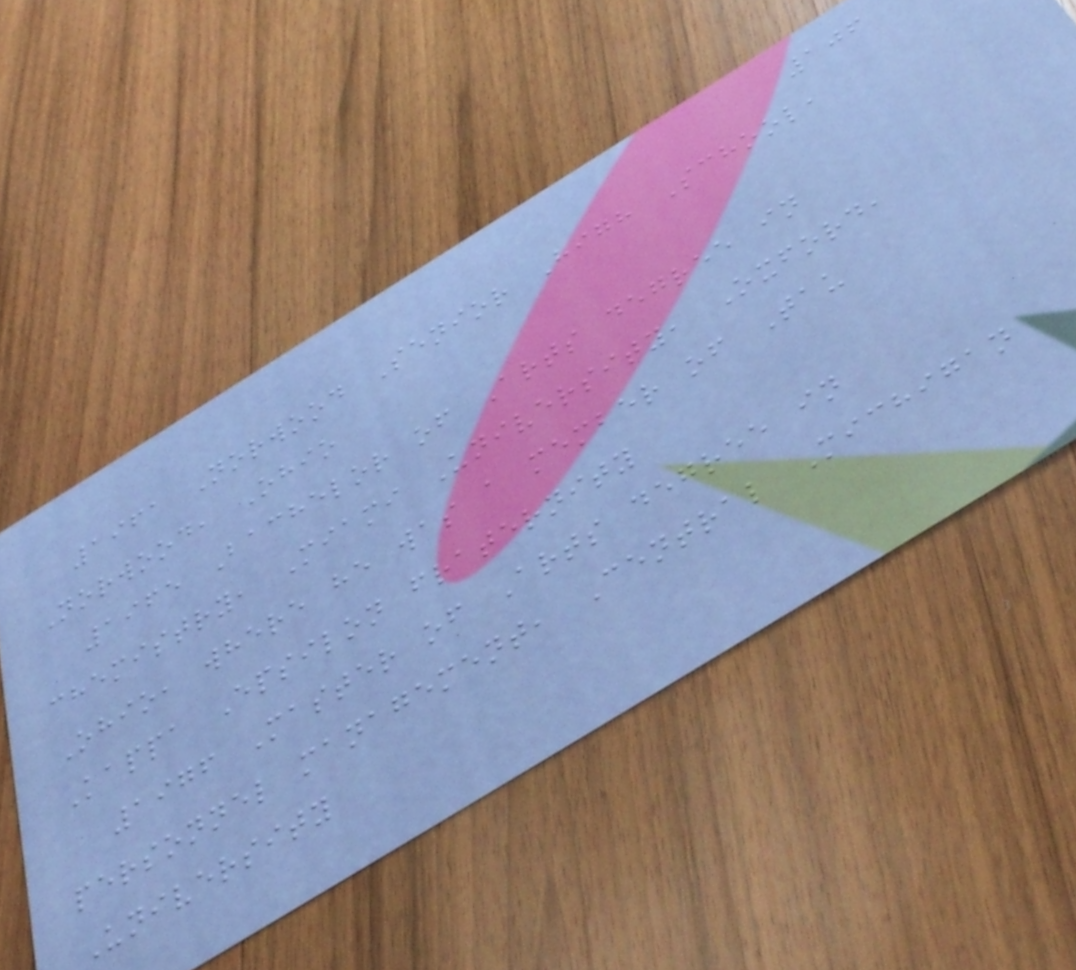106
1961 Norwood Senior High School,
Norwood, Ohio
1965 Bachelor of Arts degree in
chemistry, Miami University, Oxford,
Ohio, where he was a member of Tau
Kappa Epsilon fraternity
1976 Master of Arts degree in
personnel management, Central Michigan
University
